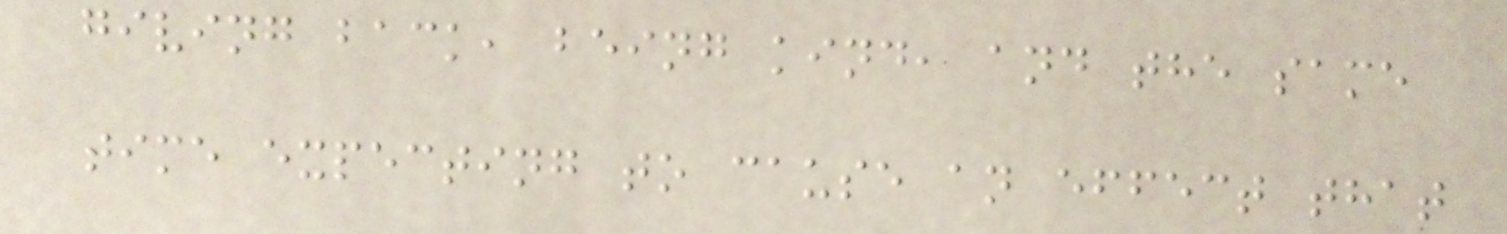giving back, being kind, and the same
time expecting to cause an effect that
